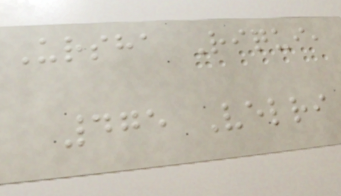Ursha Riqui,
475 Velri
